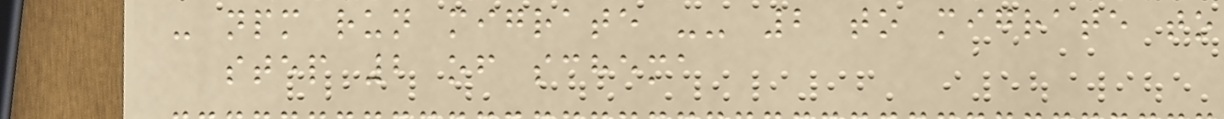- npm run migrate -- 2 to migrate to
step 2 of schema
